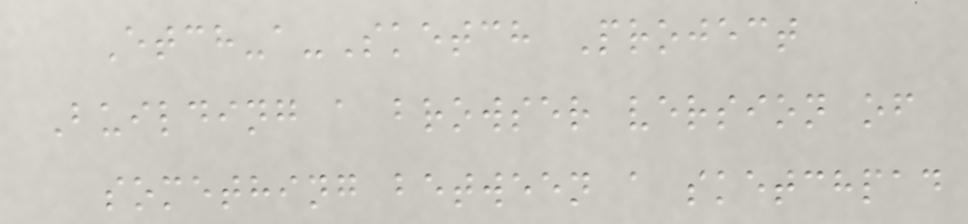Etch-a-Sketch Project
Building a browser version of
something between a sketchpad
